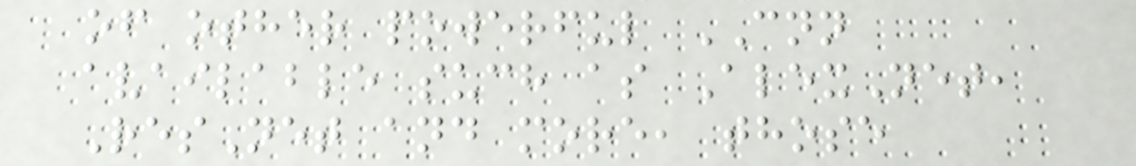of other powerful CNN
available such as AlexNet,
ResNet and more, those
